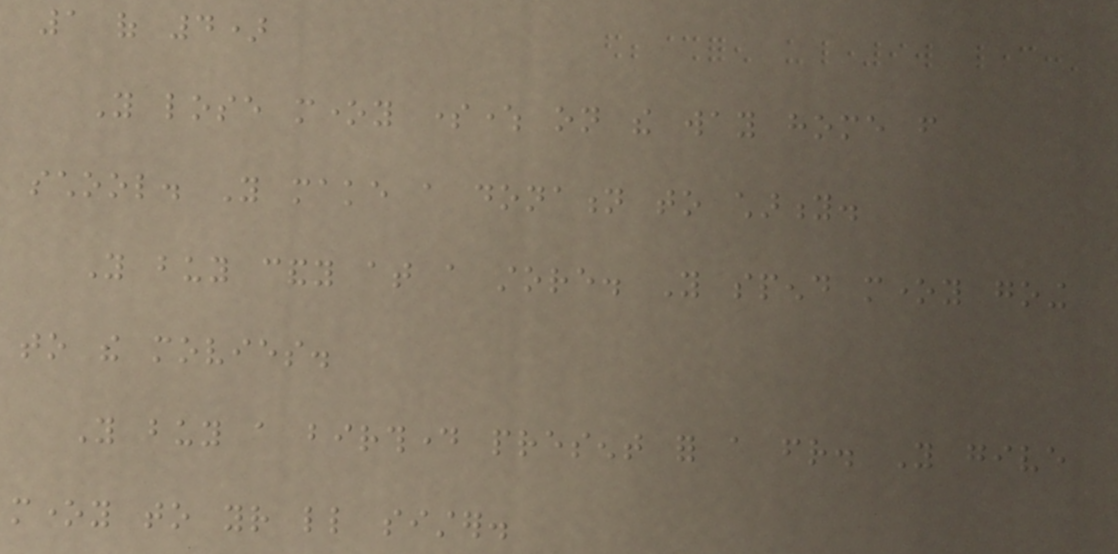1 of 4)
You lose money somewhere on the way home from
school. You make a donation to charity.
You buy candy at a store. You spend money going
to the movies.
You buy a birthday present for a friend. You give
money to your little sister.
